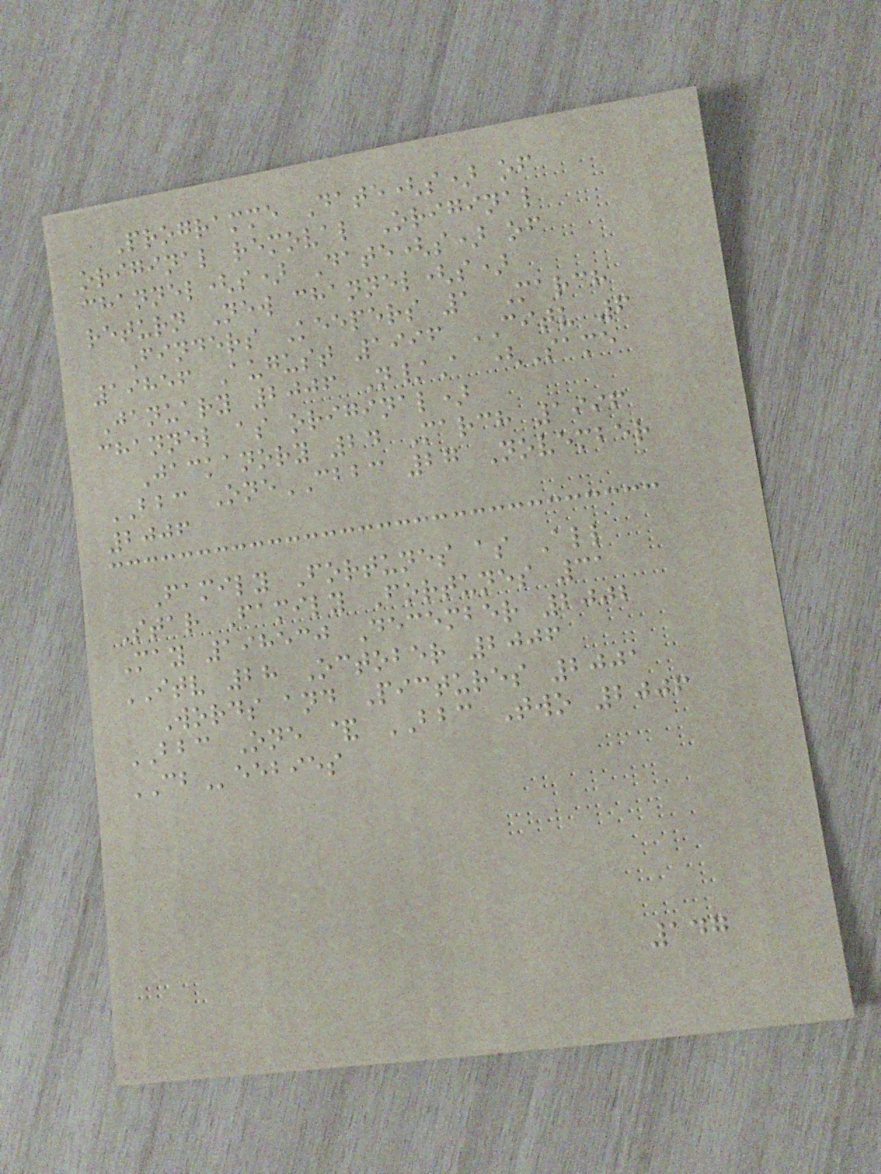Programme Date(s) of
original removal Original
channel(s) Date(s) of
return New channel(s)
Finders Keepers 1 March
19856 August 1996 CITV 6
January 2006 N/A (Same
channel as original)
Jackanory 24 March 1996
BBC OneCBBC 27 November
2006
Family Fortunes as All
Star Family Fortunes 31
May 198530 December 2002
ITV 28 October 2006
Words and Pictures 2001
BBC One & BBC Two 2006
CBeebies
147
